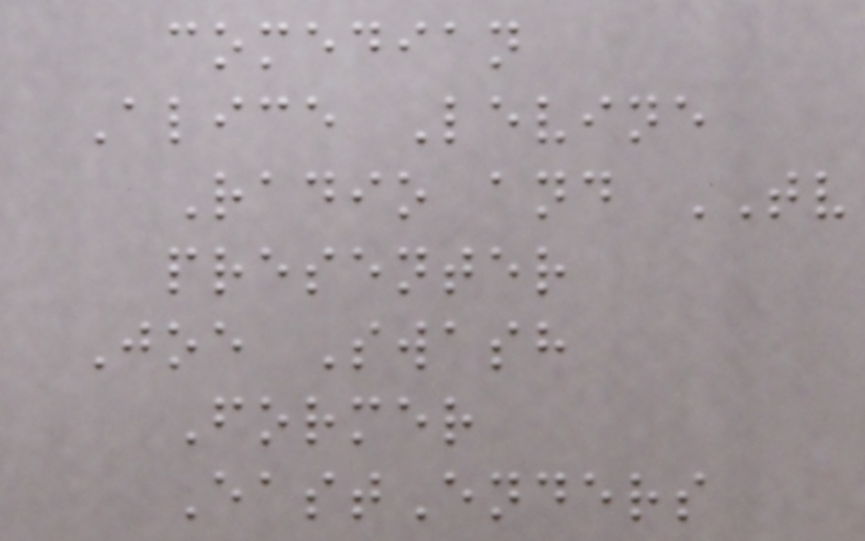comedian
Alice Levine
Radio and TV
presenter
Joe Swash
Former
EastEnders
